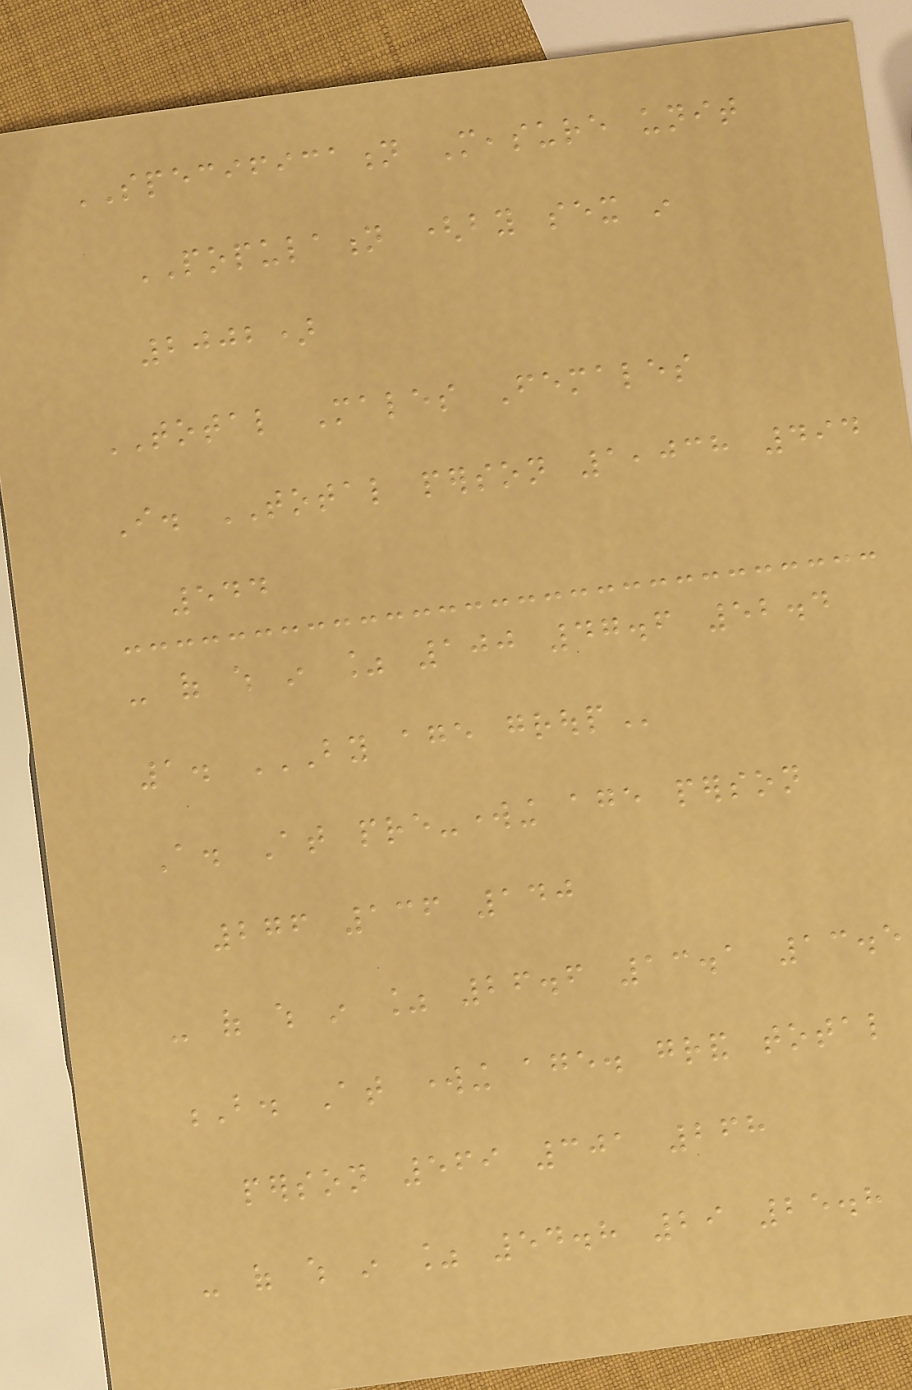SPECIFICATION Measure unit
POPULATION (by sex in
2002)
TOTAL Males Females
I. TOTAL person 1,038 494
544
- of which in % 100 47.6 52.4
1. BY AGE GROUP
A. At pre-working age person
276 136 140
- of which in % 26.6 13.1 13.5
B. At working age. grand total
person 569 301 268
- of which in % 54.8 29 25.8
